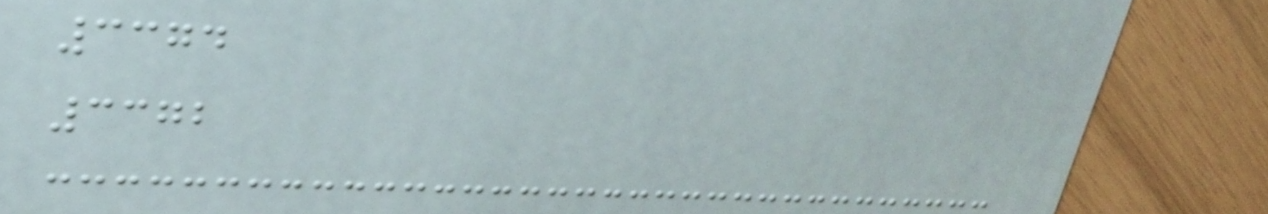3374
3372
